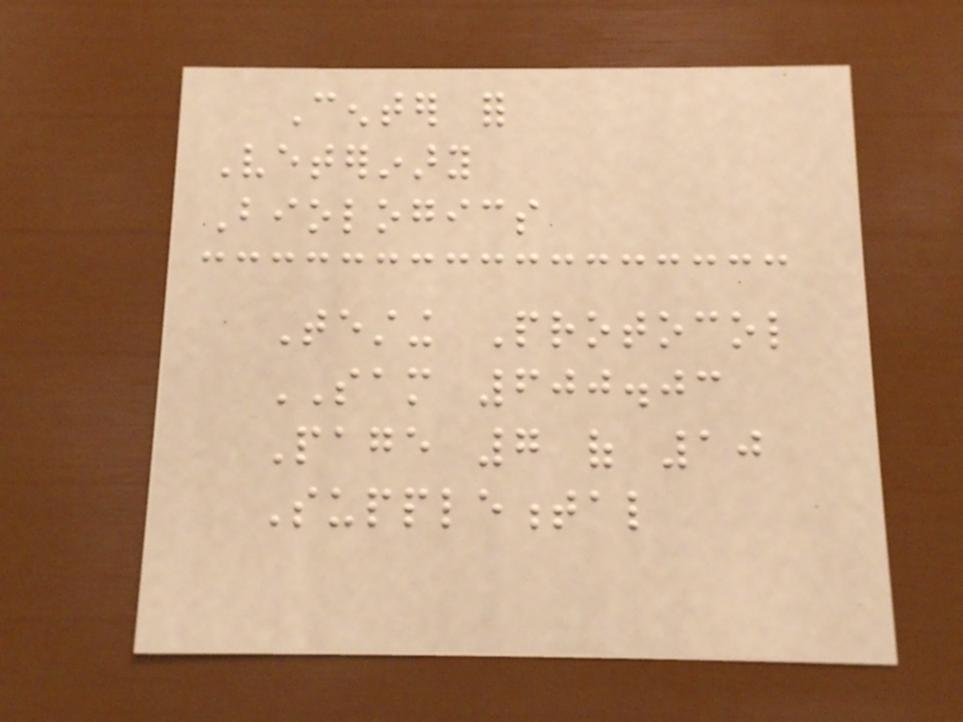Center for
Veterinary
Biologics
Testing Protocol
SAM 600.03
Page 7 of 10
Supplemental
